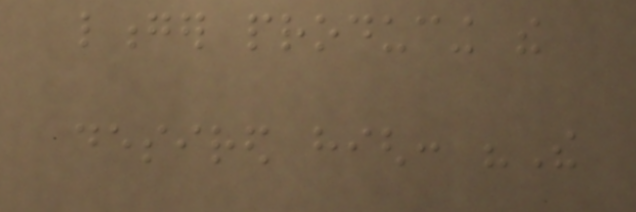longer producing the
desired high: "The
